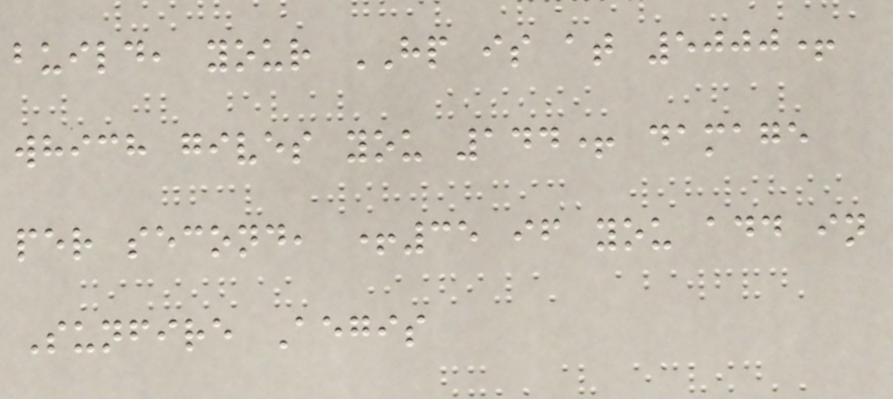build, your HP is at 5000+
which gives you 144+ damage
per second, +35 if you add in
Sunfire Aegis
